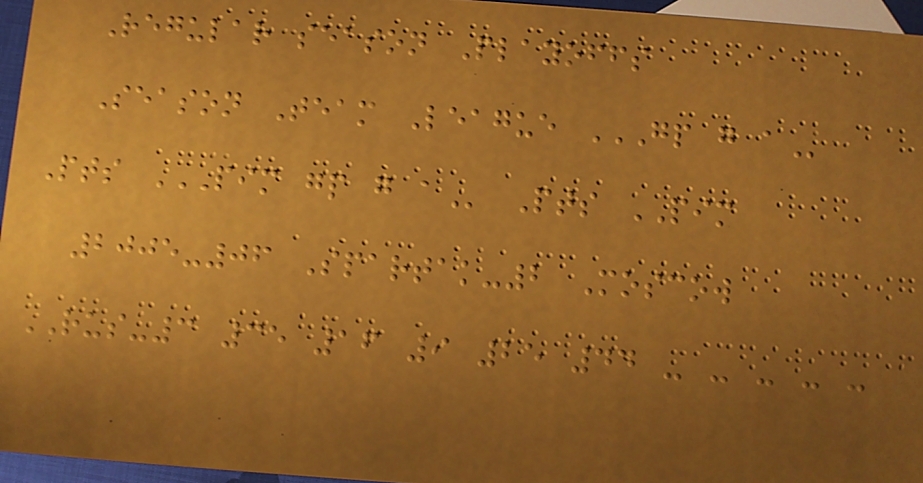Regular season Playoffs
Season Team League GP G A
Pts PIM GP G A Pts PIM
2005-06 Spartak-2 Moscow
RUS-3 35 16 9 25 44 - - - - -
